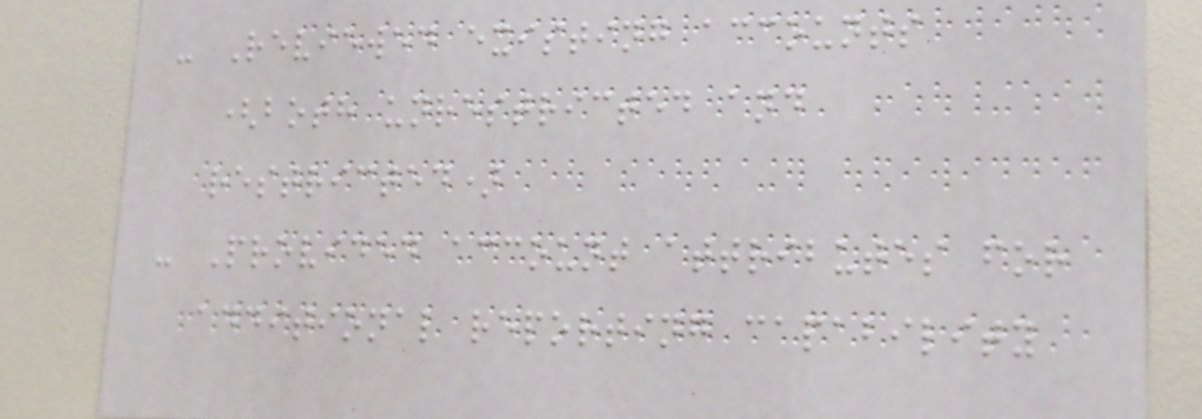- Reviewed existing accounts
(both unrestricted and
restricted)
- Provided account attributes for
additional reporting capability
